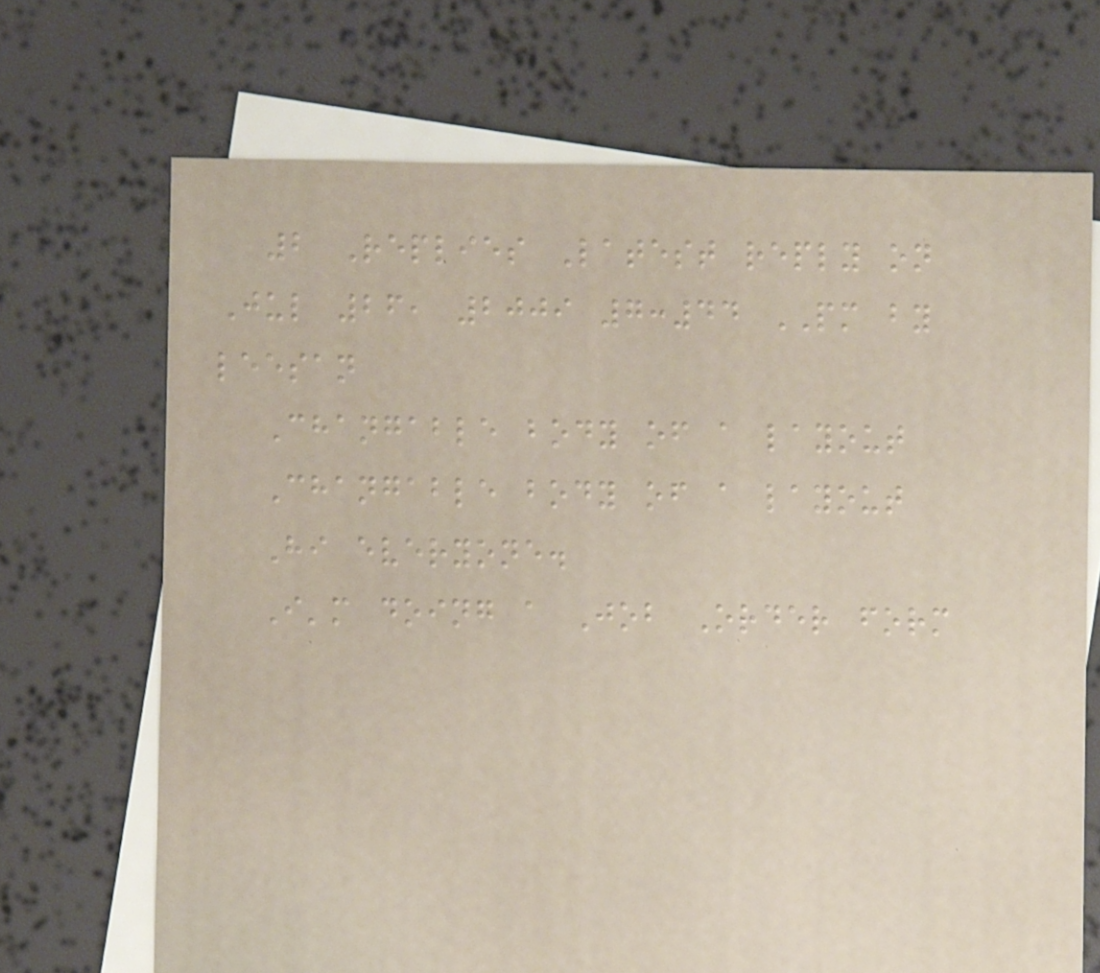2 Replies Latest reply on
Jul 26, 2009 7:44 PM by
leesan
Changable body of a layout
Changable body of a layout
Hi everyone.
I'm doing a Job Order form
